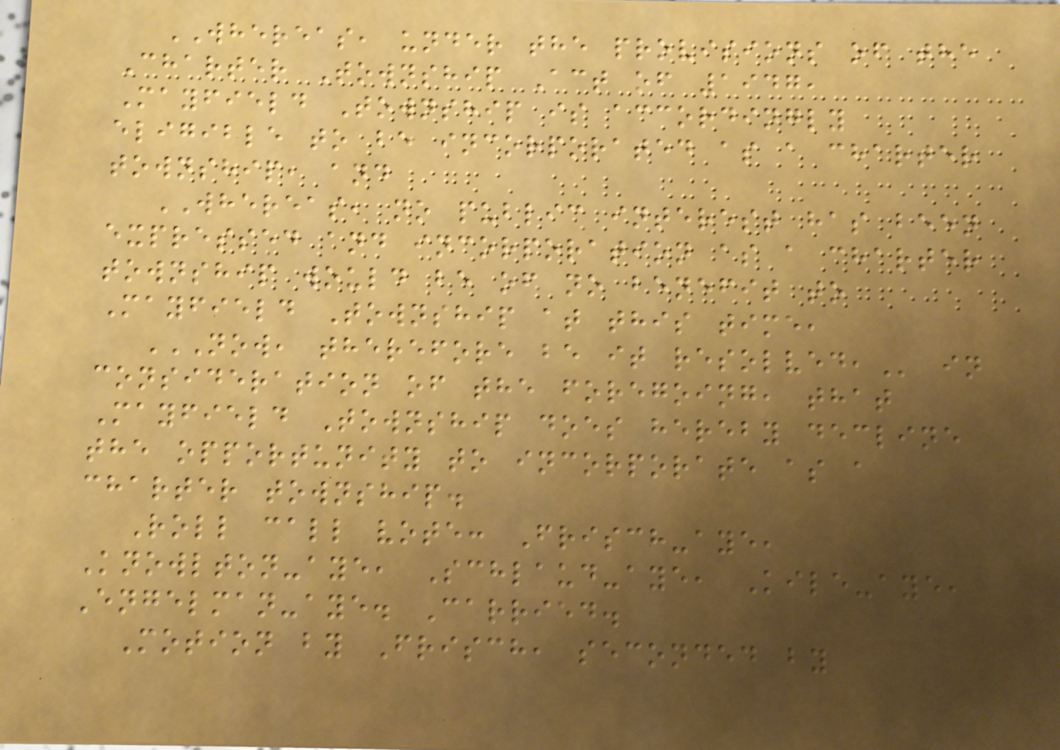WHEREAS, under the provisions of the
Charter Township Act of 1947,
Mayfield Township is accordingly
eligible to be incorporated as a charter
township, and
WHEREAS, no public interest has been
expressed and incorporation as a charter
township would be of no benefit to
Mayfield Township at this time,
NOW, THEREFORE BE IT RESOLVED, in
consideration of the foregoing, that
Mayfield Township does hereby decline
the opportunity to incorporate as a
charter township.
Roll call vote: Frisch-aye,
Knowlton-aye, Schlaud-aye, Kile-aye,
Engelman-aye. Carried.
Motion by Frisch, seconded by
